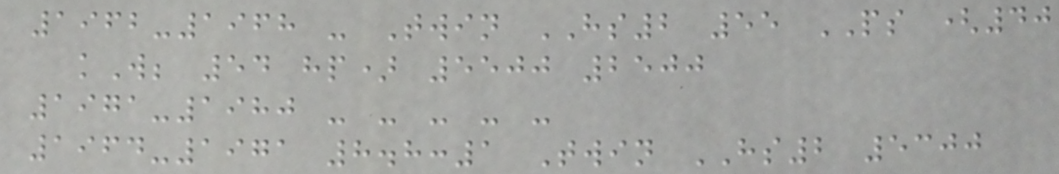1962-1968 - Twin HS2 55 PS (40
kW; 54 hp) 5500 2500
1971-1980 - - - - -
1964-1971 8.8:1 Twin HS2 5300
